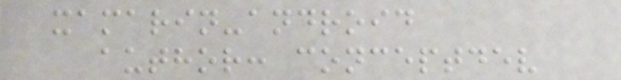xamarin-android
author: conceptdev
